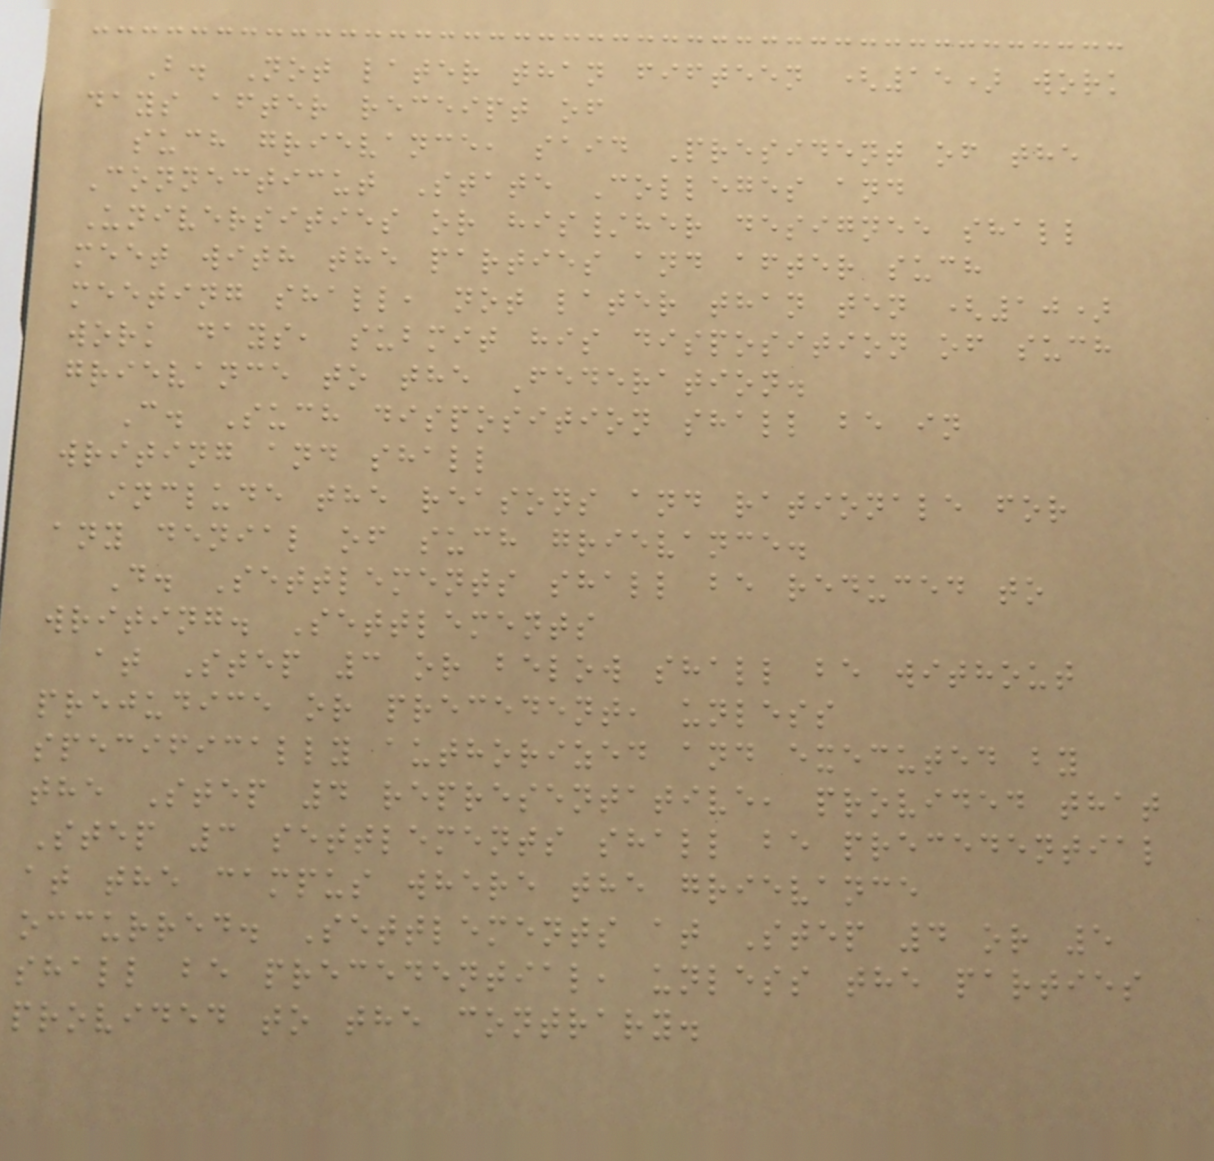B. Not later than fifteen (15) work
days after receipt of
such grievance, said President of the
Connecticut State Colleges and
Universities or his/her designee shall
meet with the parties and after such
meeting shall, not later than ten (10)
work days, submit his disposition of such
grievance to the Federation.
C. Such disposition shall be in
writing and shall
include the reasons and rationale for
any denial of such grievance.
D. Settlements shall be reduced to
writing. Settlements
at Step 3 or below shall be without
prejudice or precedent, unless
specifically authorized and executed by
the Step 4 representative, provided that
Step 3 settlements shall be precedential
at the campus where the grievance
occurred. Settlements at Step 4 or 5
shall be precedential, unless the parties
provided to the contrary.
